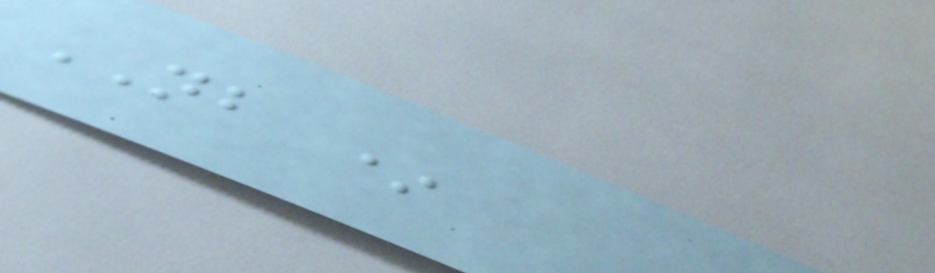NB *
